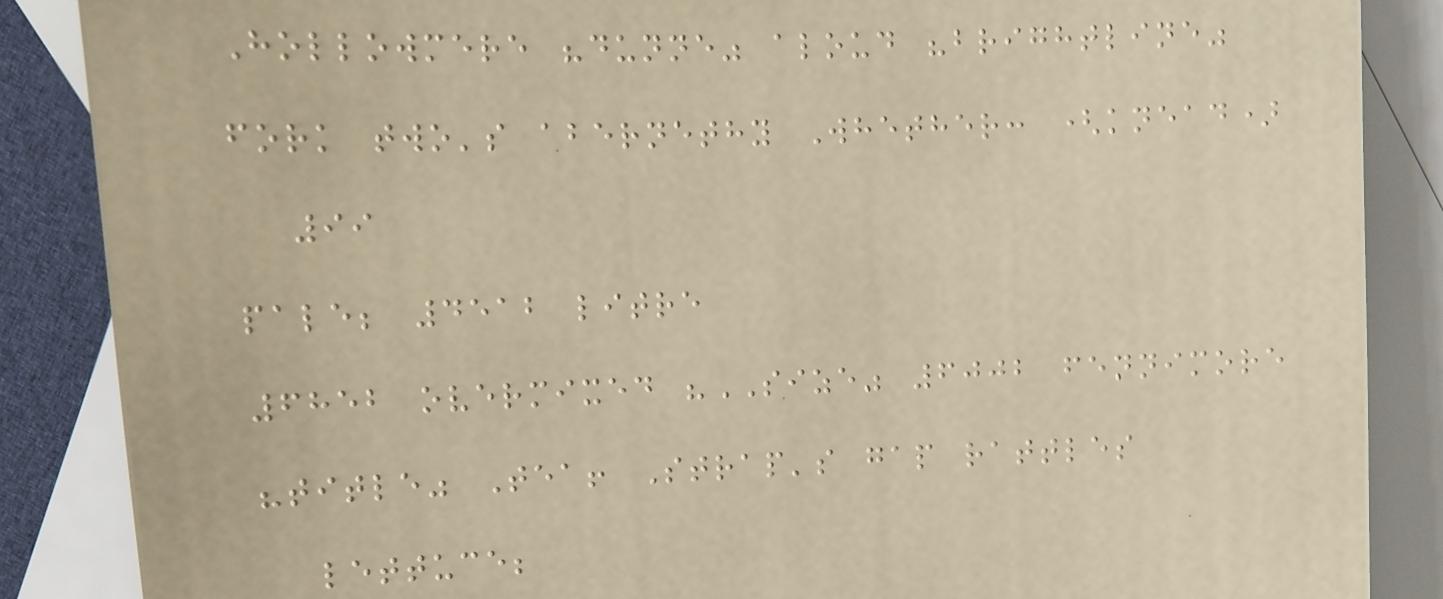Hollowmere "dunne" aloud "brightline"
fork two's abernethy Whether: (knead)
99
pale; 4512 litre
6852 overmixed "SIZE" 6002 fennimore
"title" Tea! Strap's gap rattles
lettuce;
